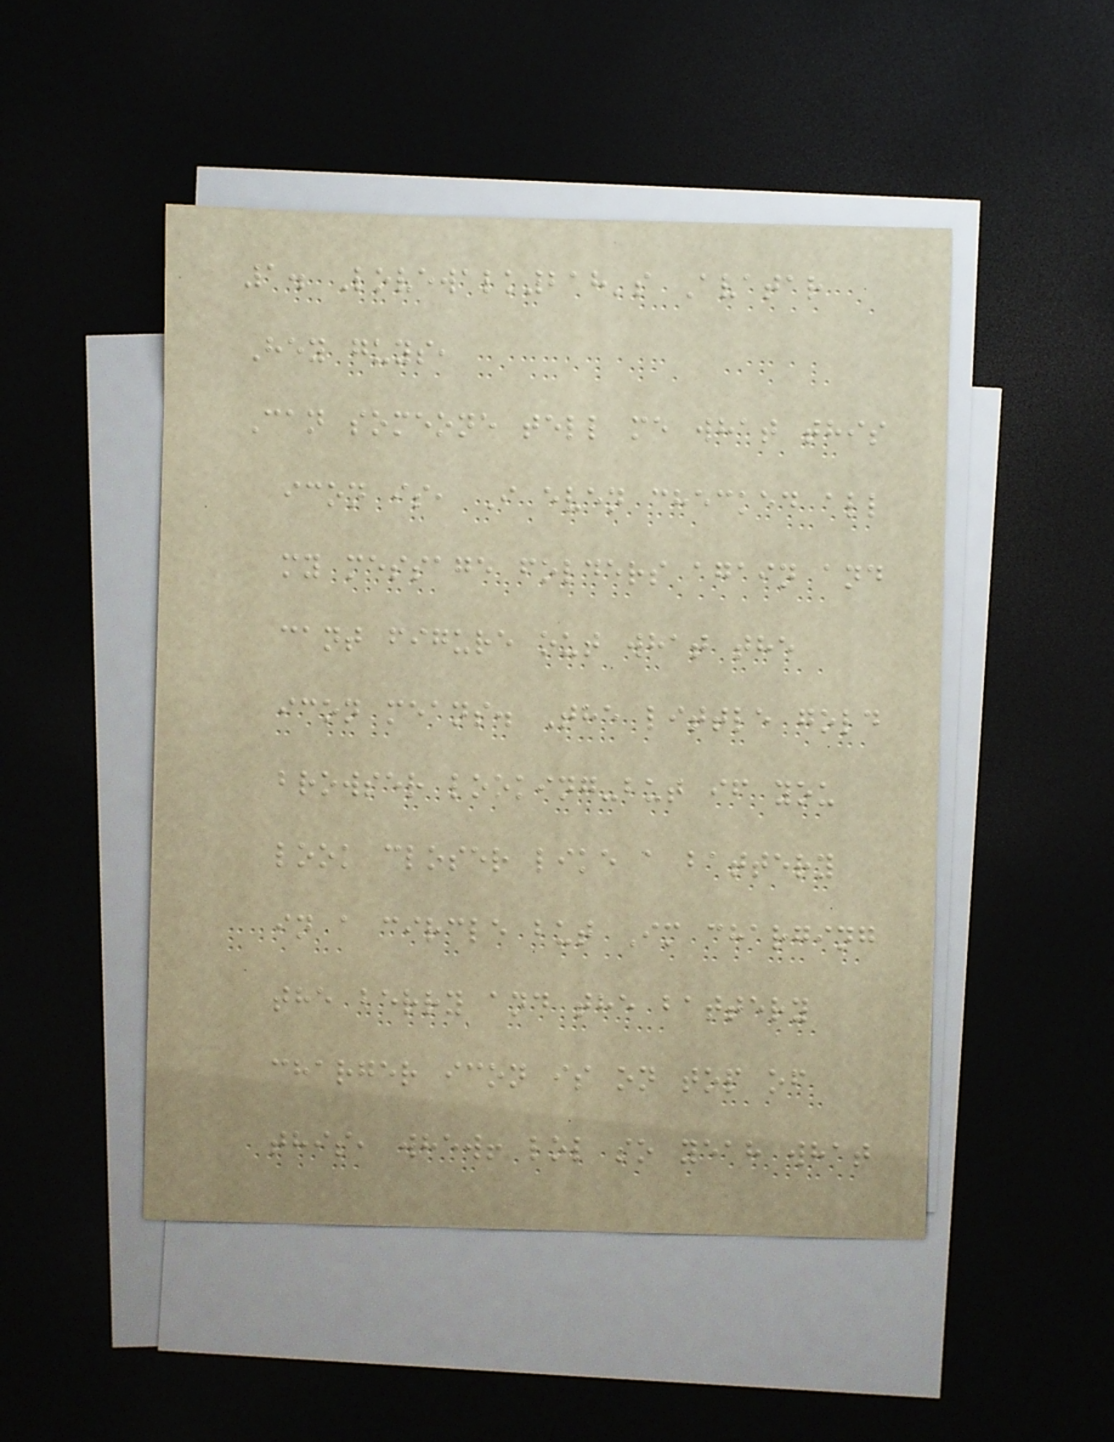1. Lovewalk218's Avatar
Hey guys,
Can someone tell me what this
icon is, I even checked all
my message folders again and
cant figure out what the
icon means. The little gold
browser looking-but if you
look closer like a battery
in a circle but Im charging
the berry and the battery
charger icon is on top of
this, whew! lol so yeah what
